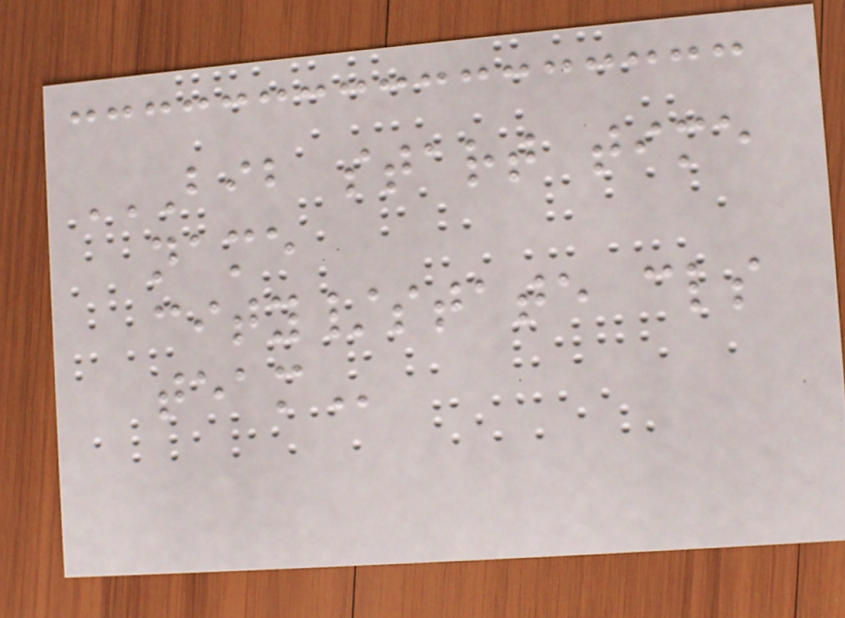BIB START TIME
NAME
CITY/STATE CLS
TEAM
